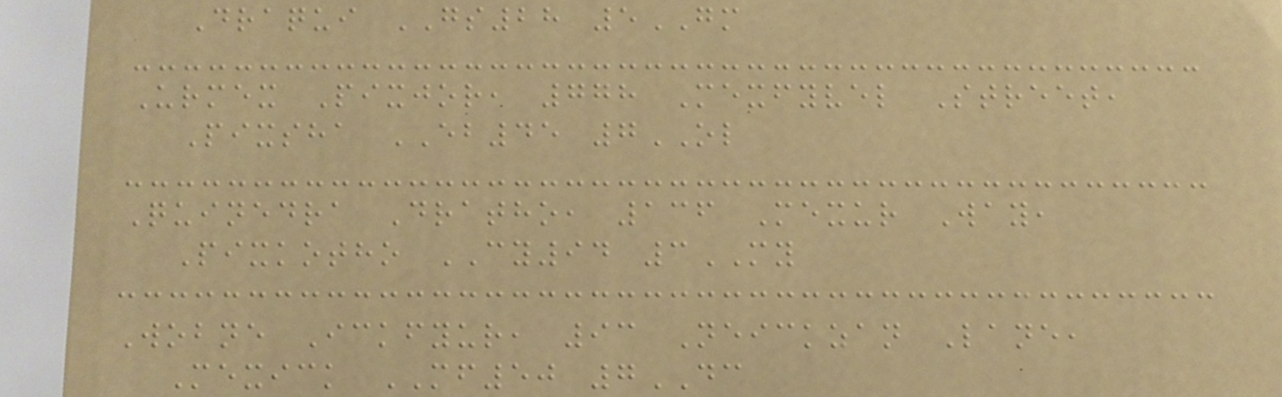Draqui GS28 5GM
Urmex Pixjor, 778 Mexfyvel Street,
Pixsha EB45 7OL
Quinedra Dratho, 136 Mexur Way,
Pixkotho CY94 3MY
Wobne Ickfyur, 93 Neickzan Lane,
Mexick MF50 7DC
